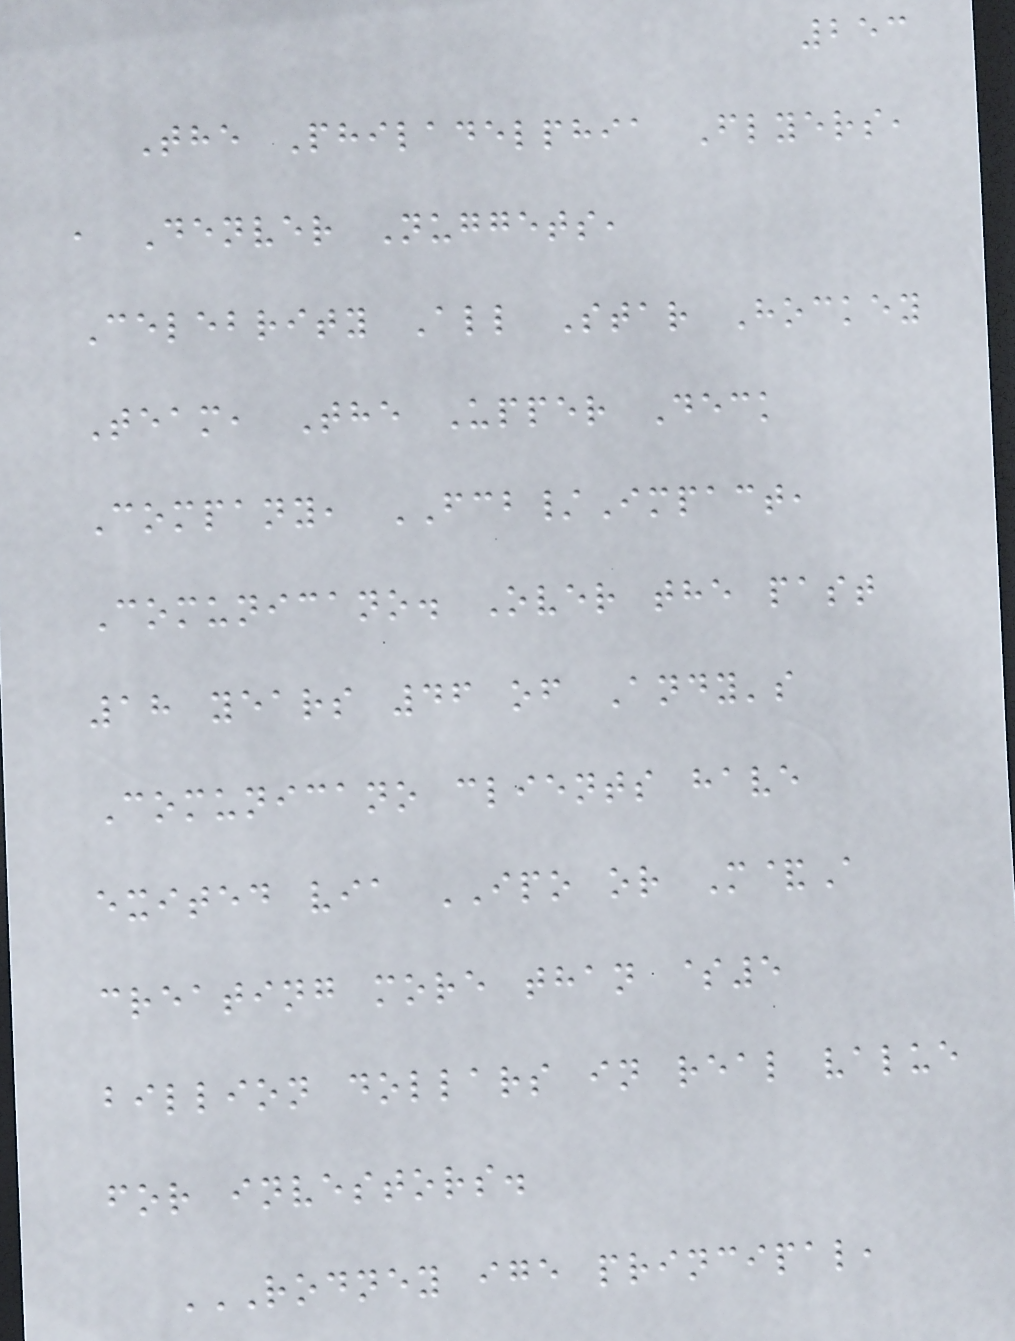253
The Philadelphia Flyers,
, Denver Nuggets,
Celebrity All Star Hockey
Team, The Upper Deck
Company, FCB/Impact,
Comunicano. Over the past
18 years 46 of Andy's
Comunicano clients have
exited via IPO or M&A
creating more than $5
billion dollars in real value
for investors.
RODNEY IGE PRINCIPAL,
